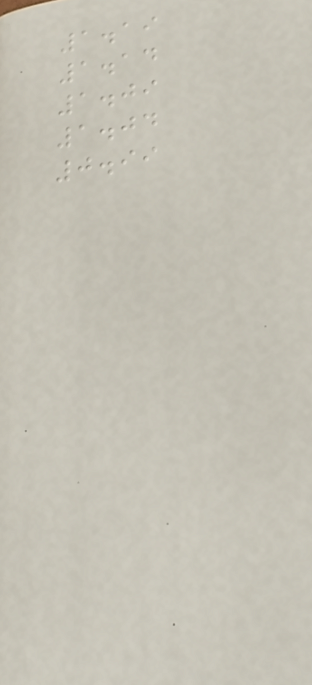1.19
1.14
1.09
1.04
0.99
